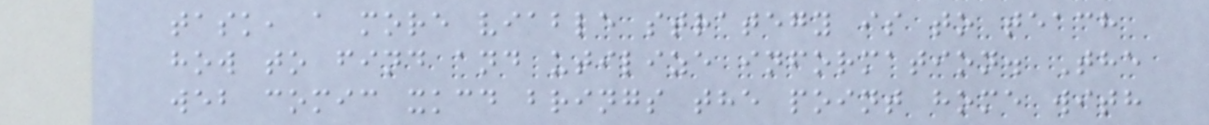task, a more viable strategy is to teach
how to find and utilize information. The
web comic xkcd brings the point home with
